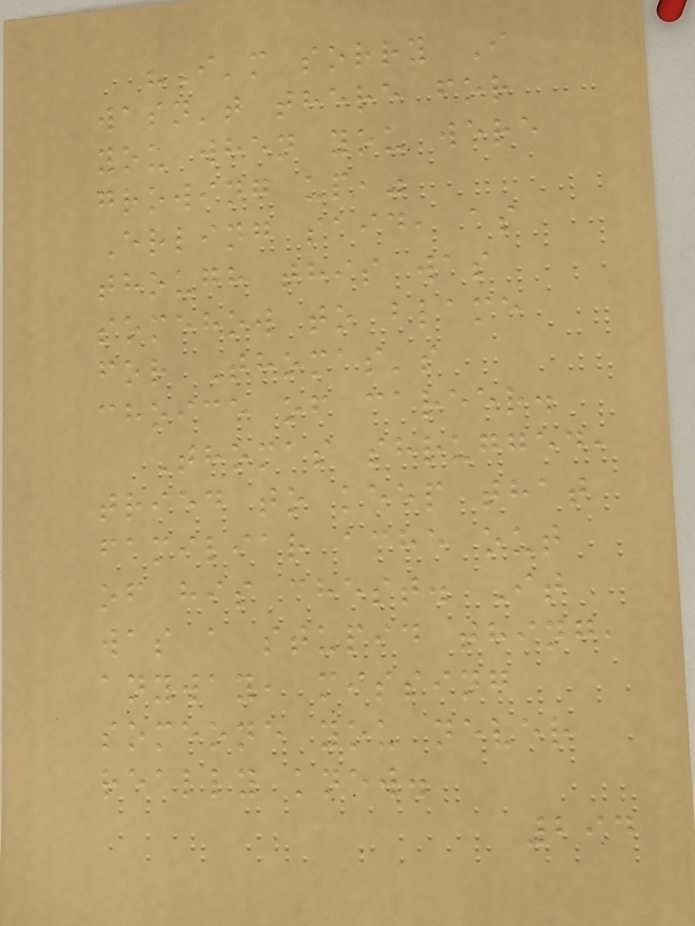"I'm sorry I
wasn't there for
you when you were
growing up,"
Erling said, as
though this was
somehow to blame
for Thomas's
choice of career.
Thomas shrugged,
tried to keep that
familiar ache out
of his chest. It
was a stupid thing,
anyway, missing
someone you never
really knew.
294
